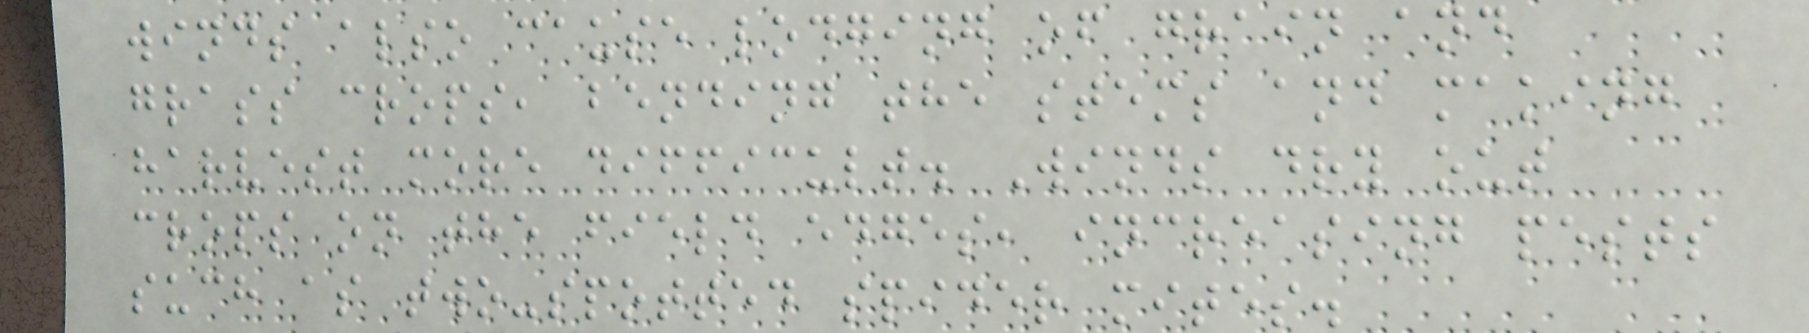winds also cause lodging of grain and
grass crops, bending the stems and making
harvest more difficult. Winds dry out
crops on the field edges, increasing pests
such as two-spotted spider mites.
